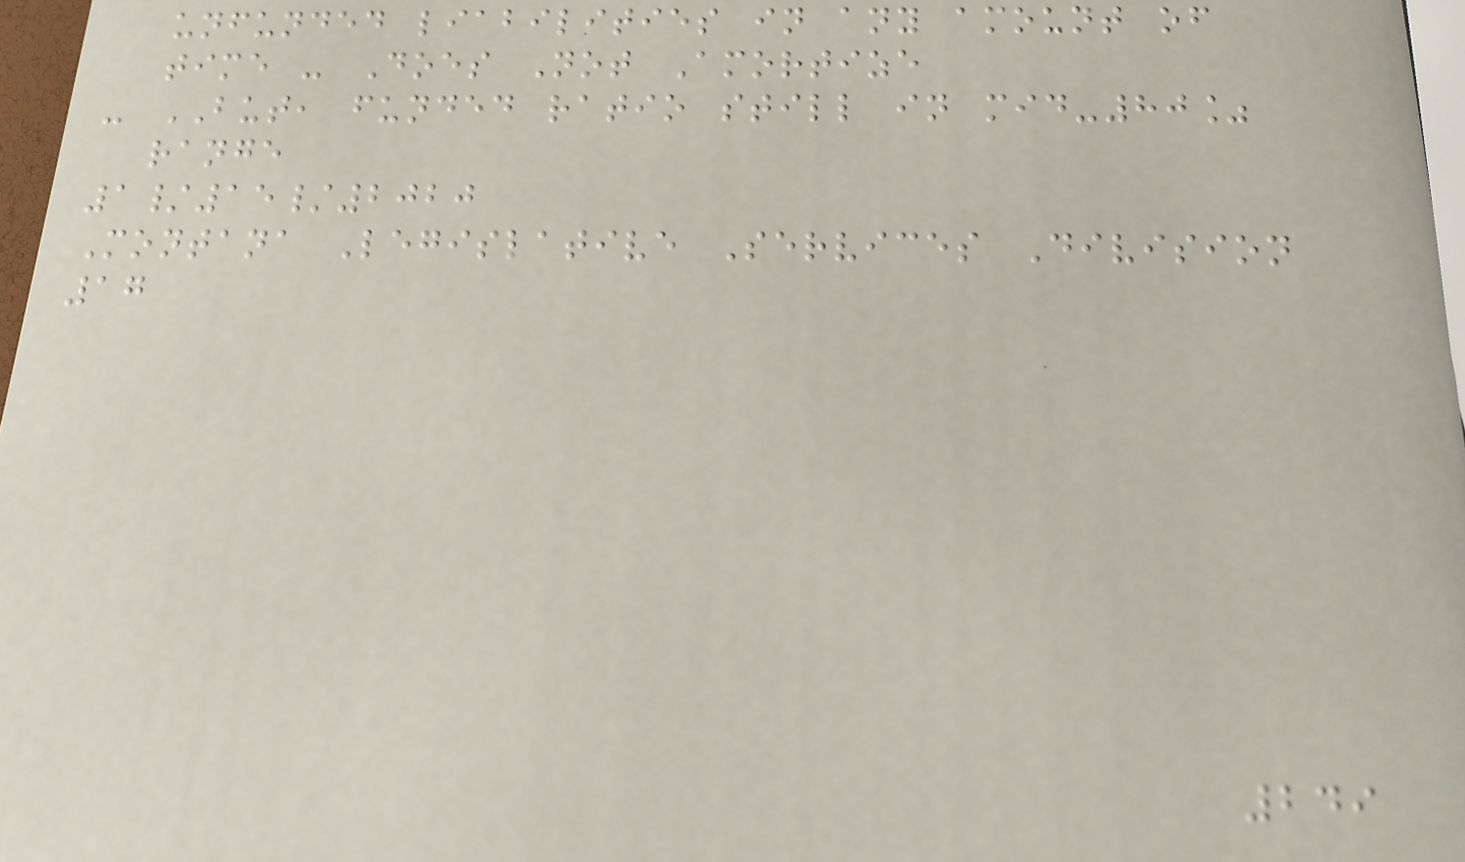unfunded liabilities in any amount of
time - Does Not Amortize
- BUT, funded ratio still in mid-80%
range
1/15/2020
Montana Legislative Services Division
17
249
